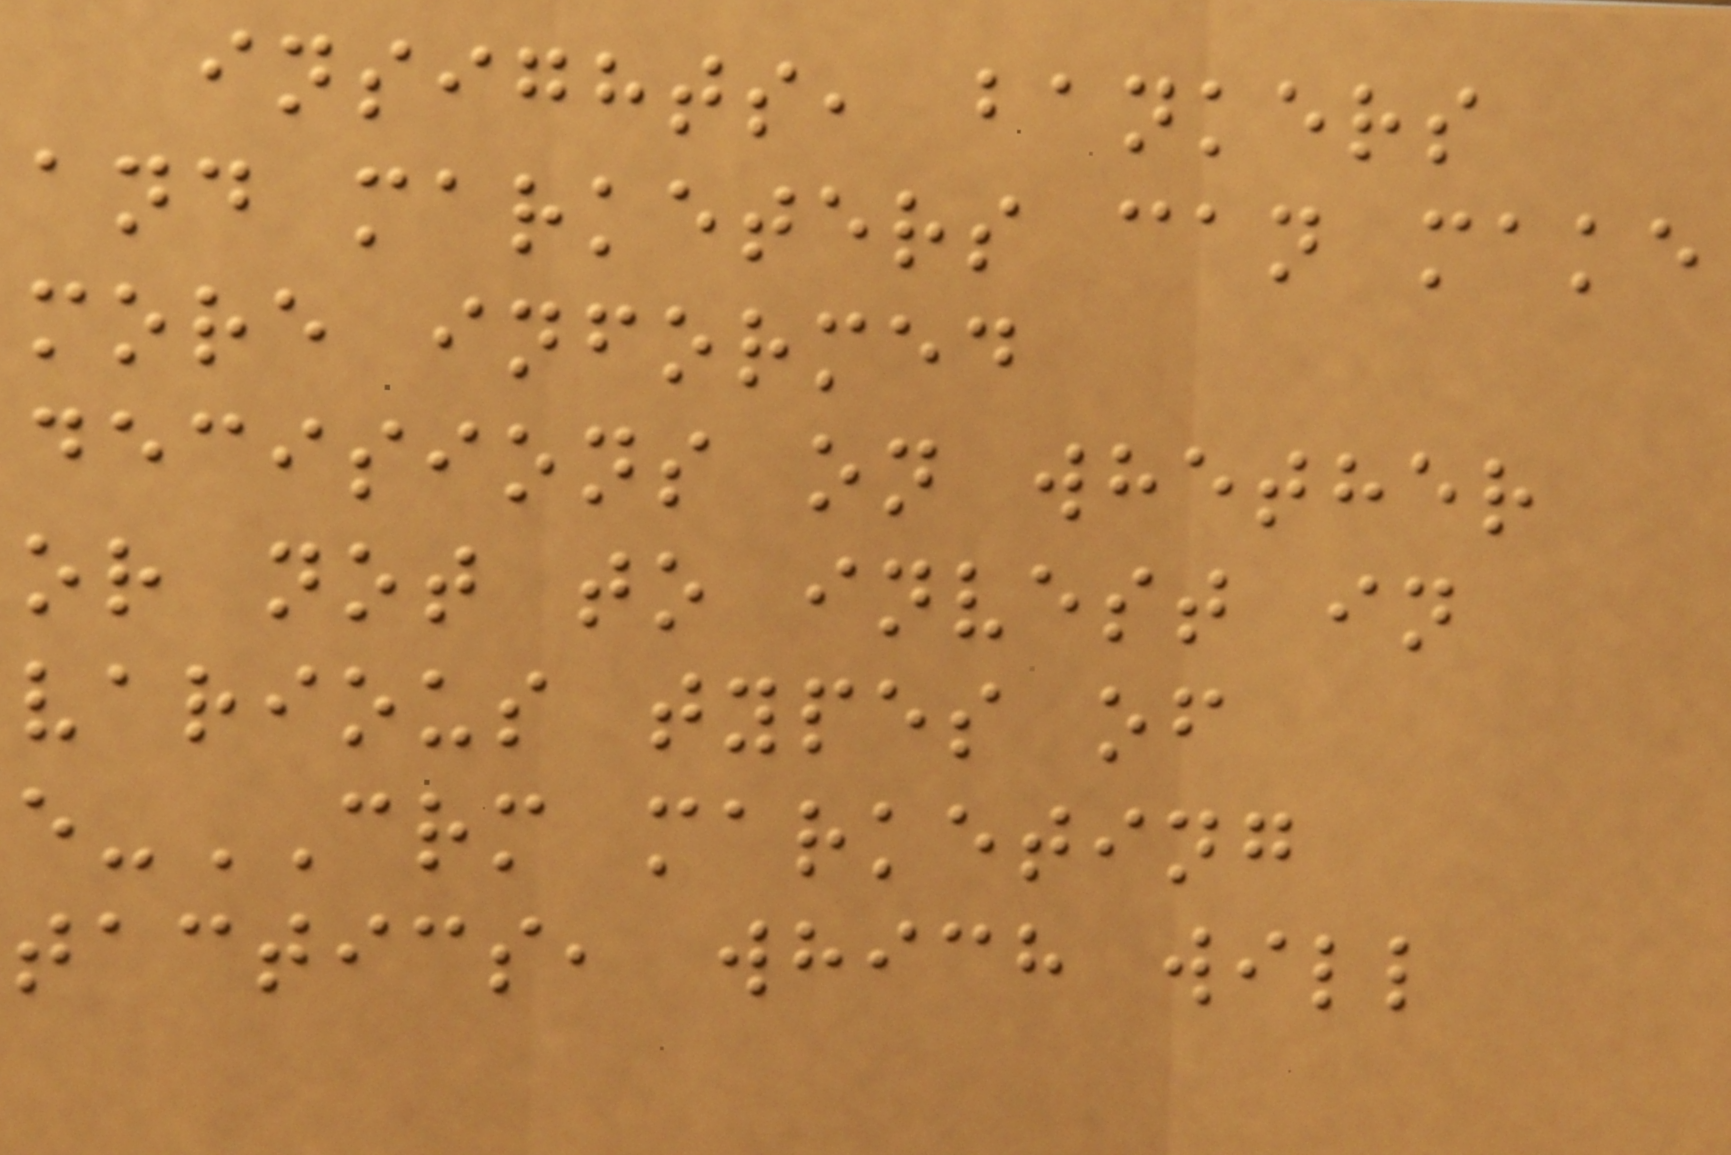insights, bankers
and marketers can make
more informed
decisions on whether
or not to invest in
various types of
e-CRM marketing
tactics, which will
